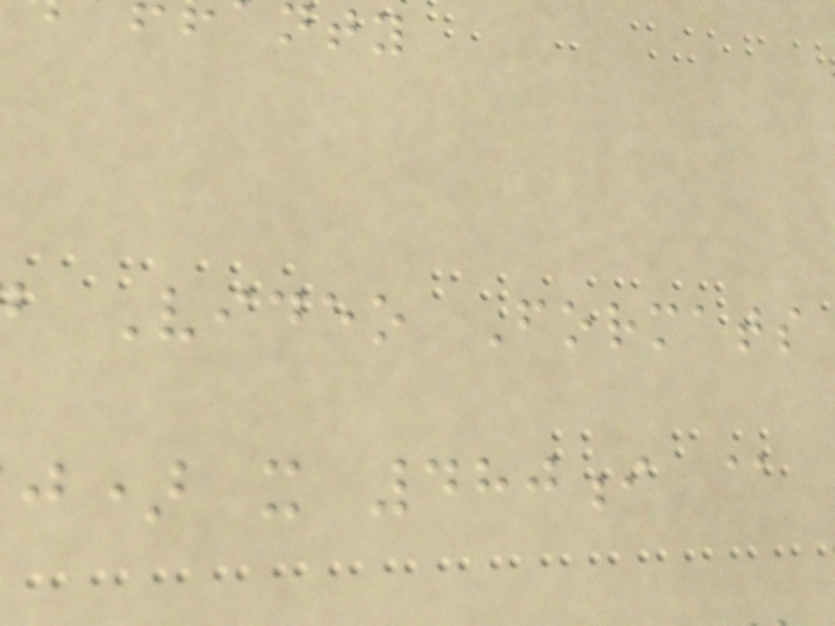Video Formats
j) x 480i @
